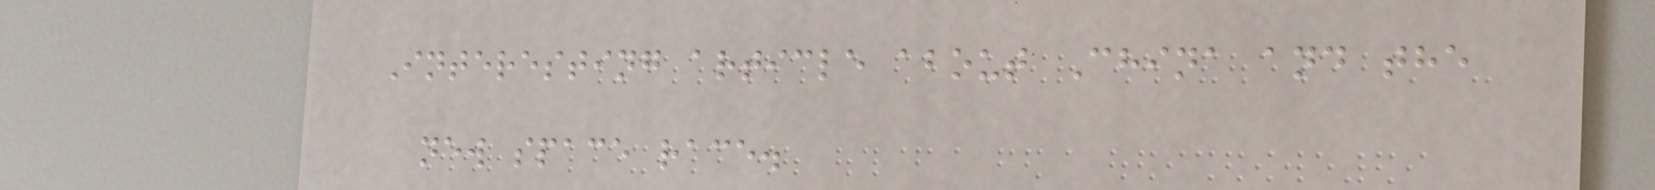Interesting article about China and the
new space race.
